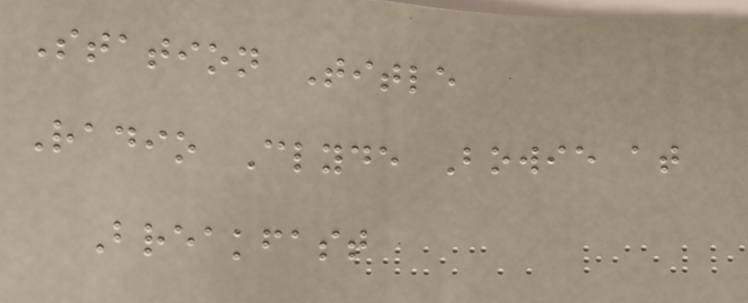Station Title
Radio Clyde Bowie at
Breakfast
